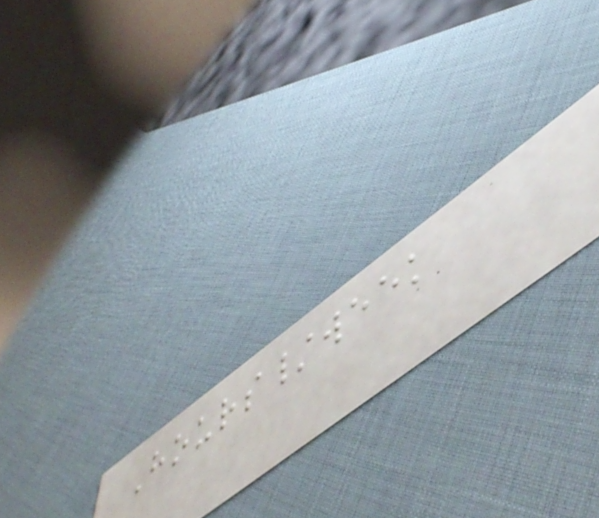Hours/week
